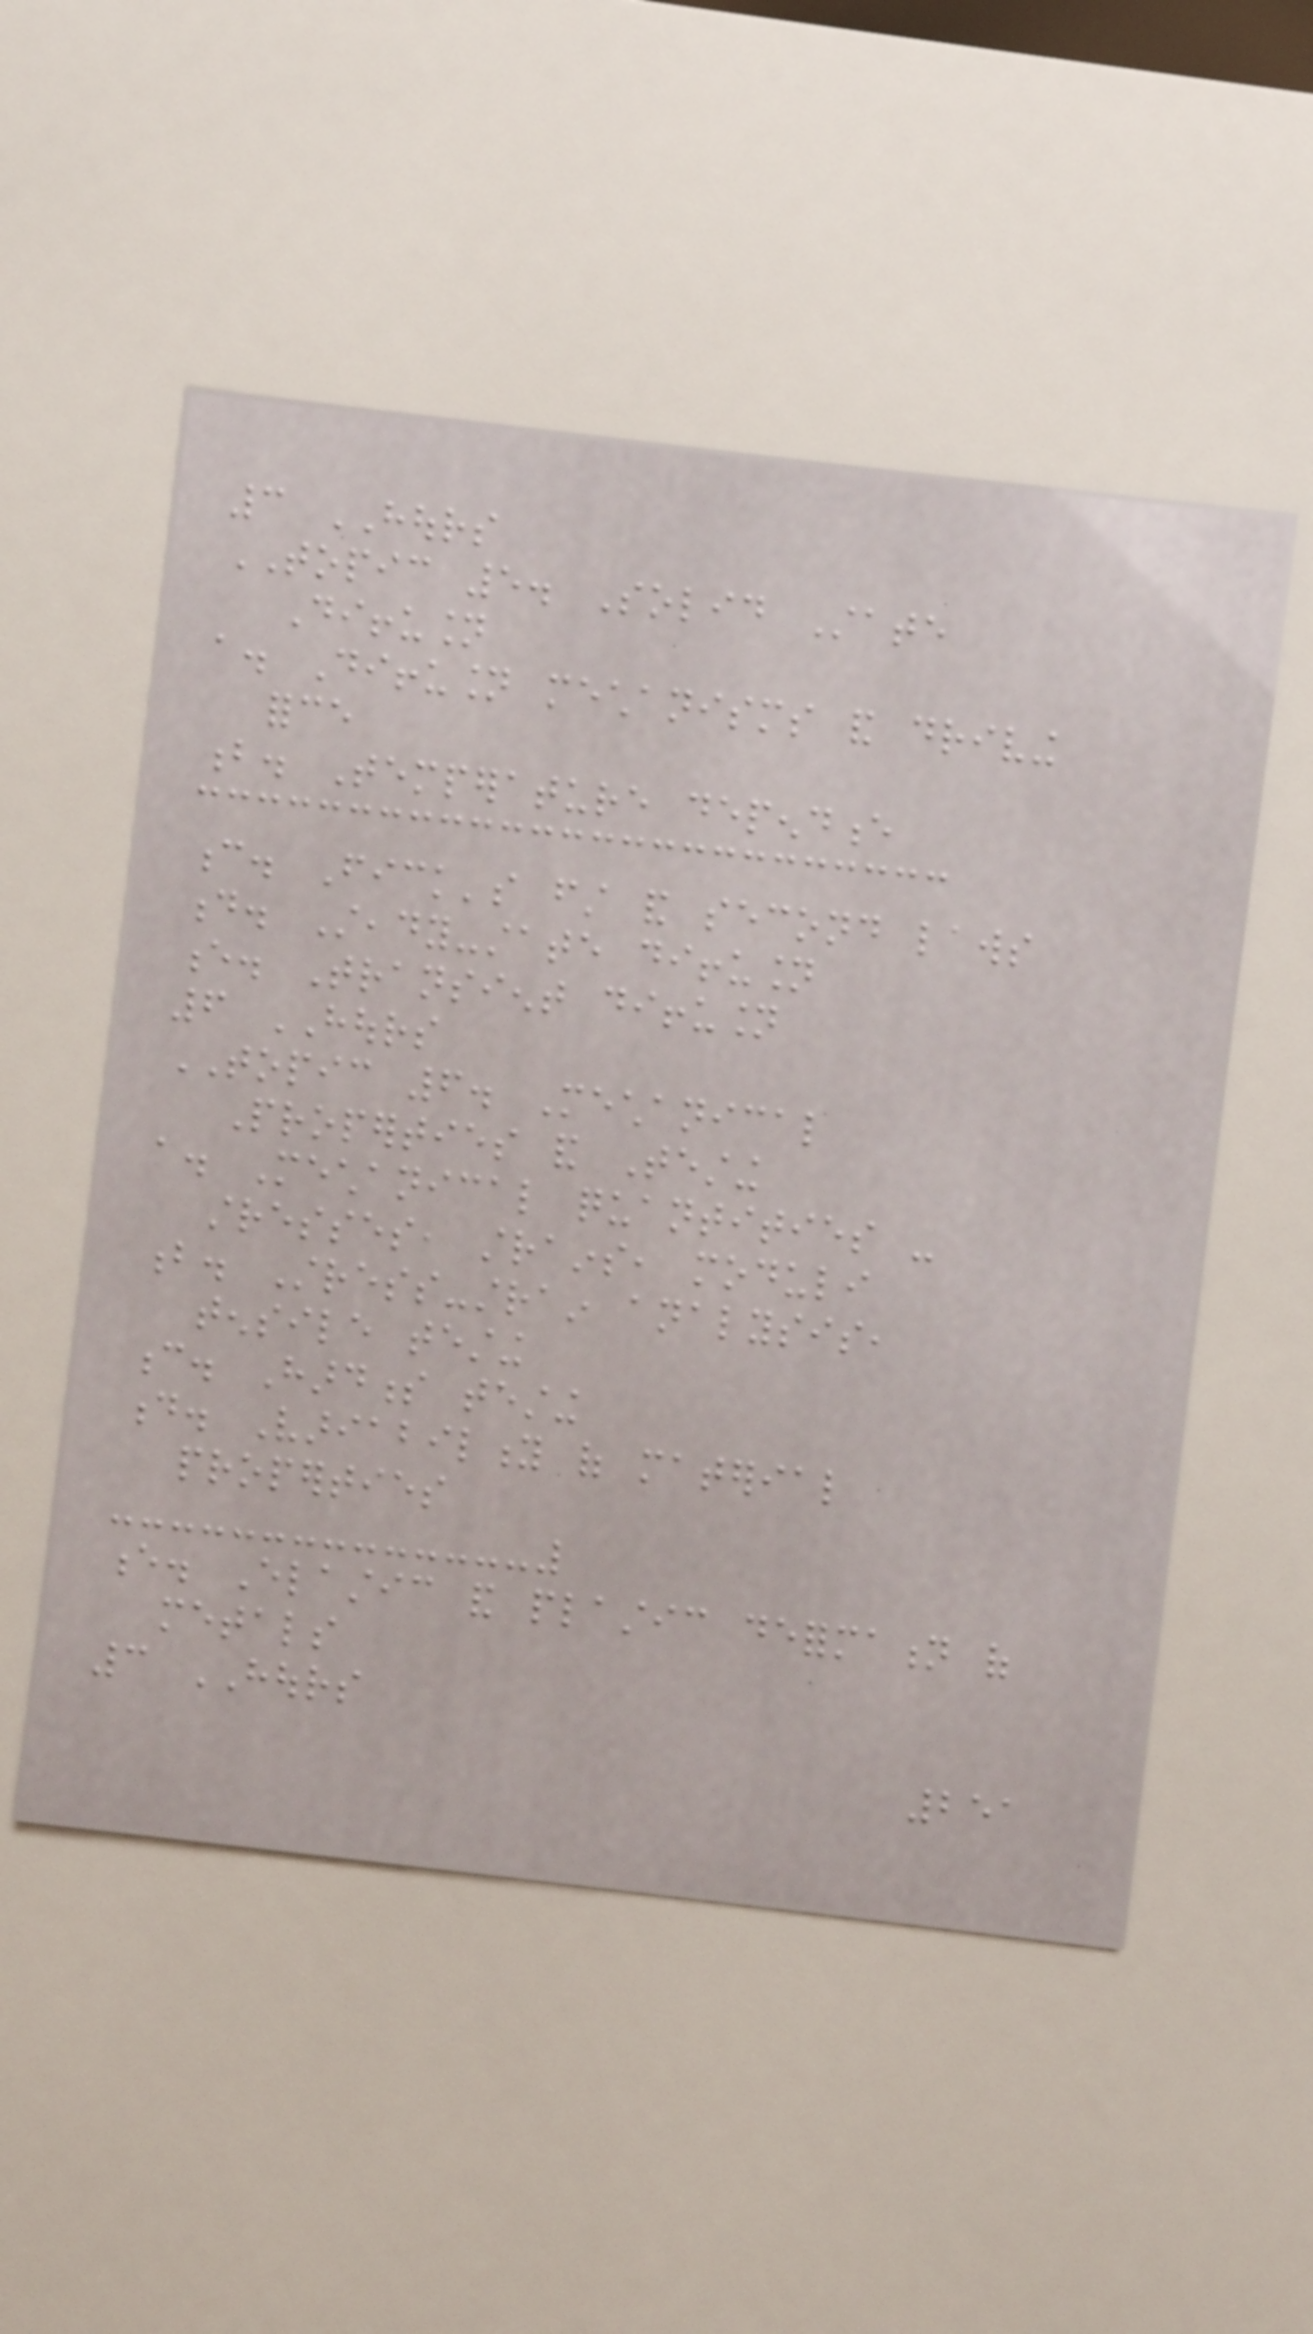3 HOURS
TOPIC 5. Solid State
Diffusion
a. Diffusion mechanisms and driving
force
b. Temperature dependence
c. Fick's first and second laws
d. Steady-state diffusion
e. Transient diffusion
6 HOURS
TOPIC 6. Mechanical
Properties and Testing
a. Mechanical quantities -
stresses, strains, moduli
b. Stress-strain analysis,
tensile testing
c. Hardness testing
d. Variability of material
properties
e. Elastic and plastic deformation of
metals
3 HOURS
251
